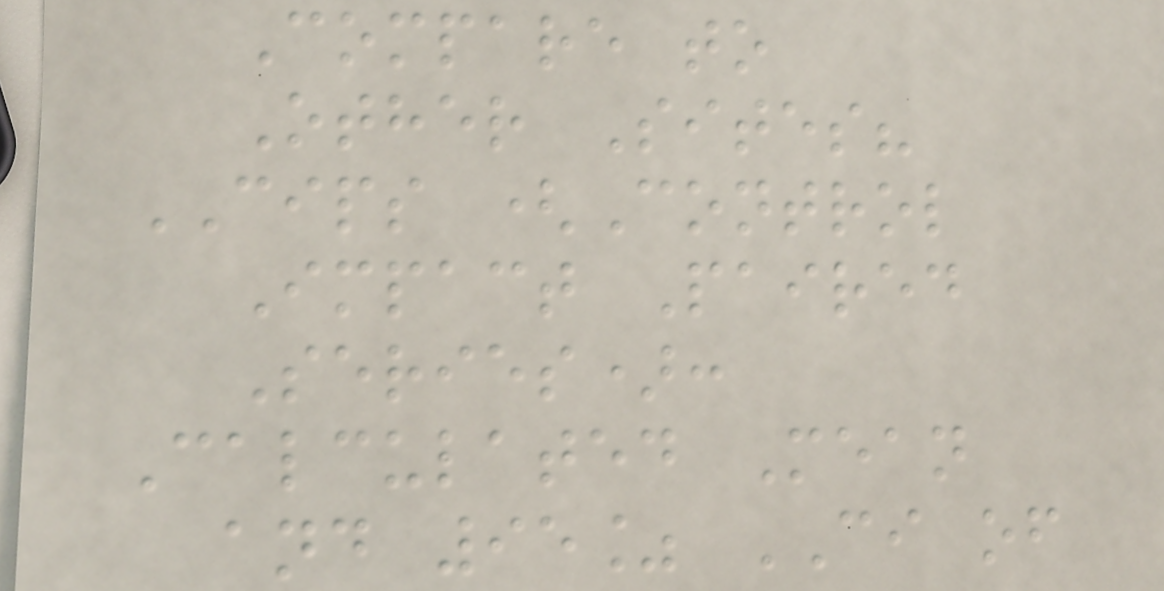Compare to
Other Sites?
CIPS (Control
Impact Paired
Series):
Calculated Mean
and 95% CI of
